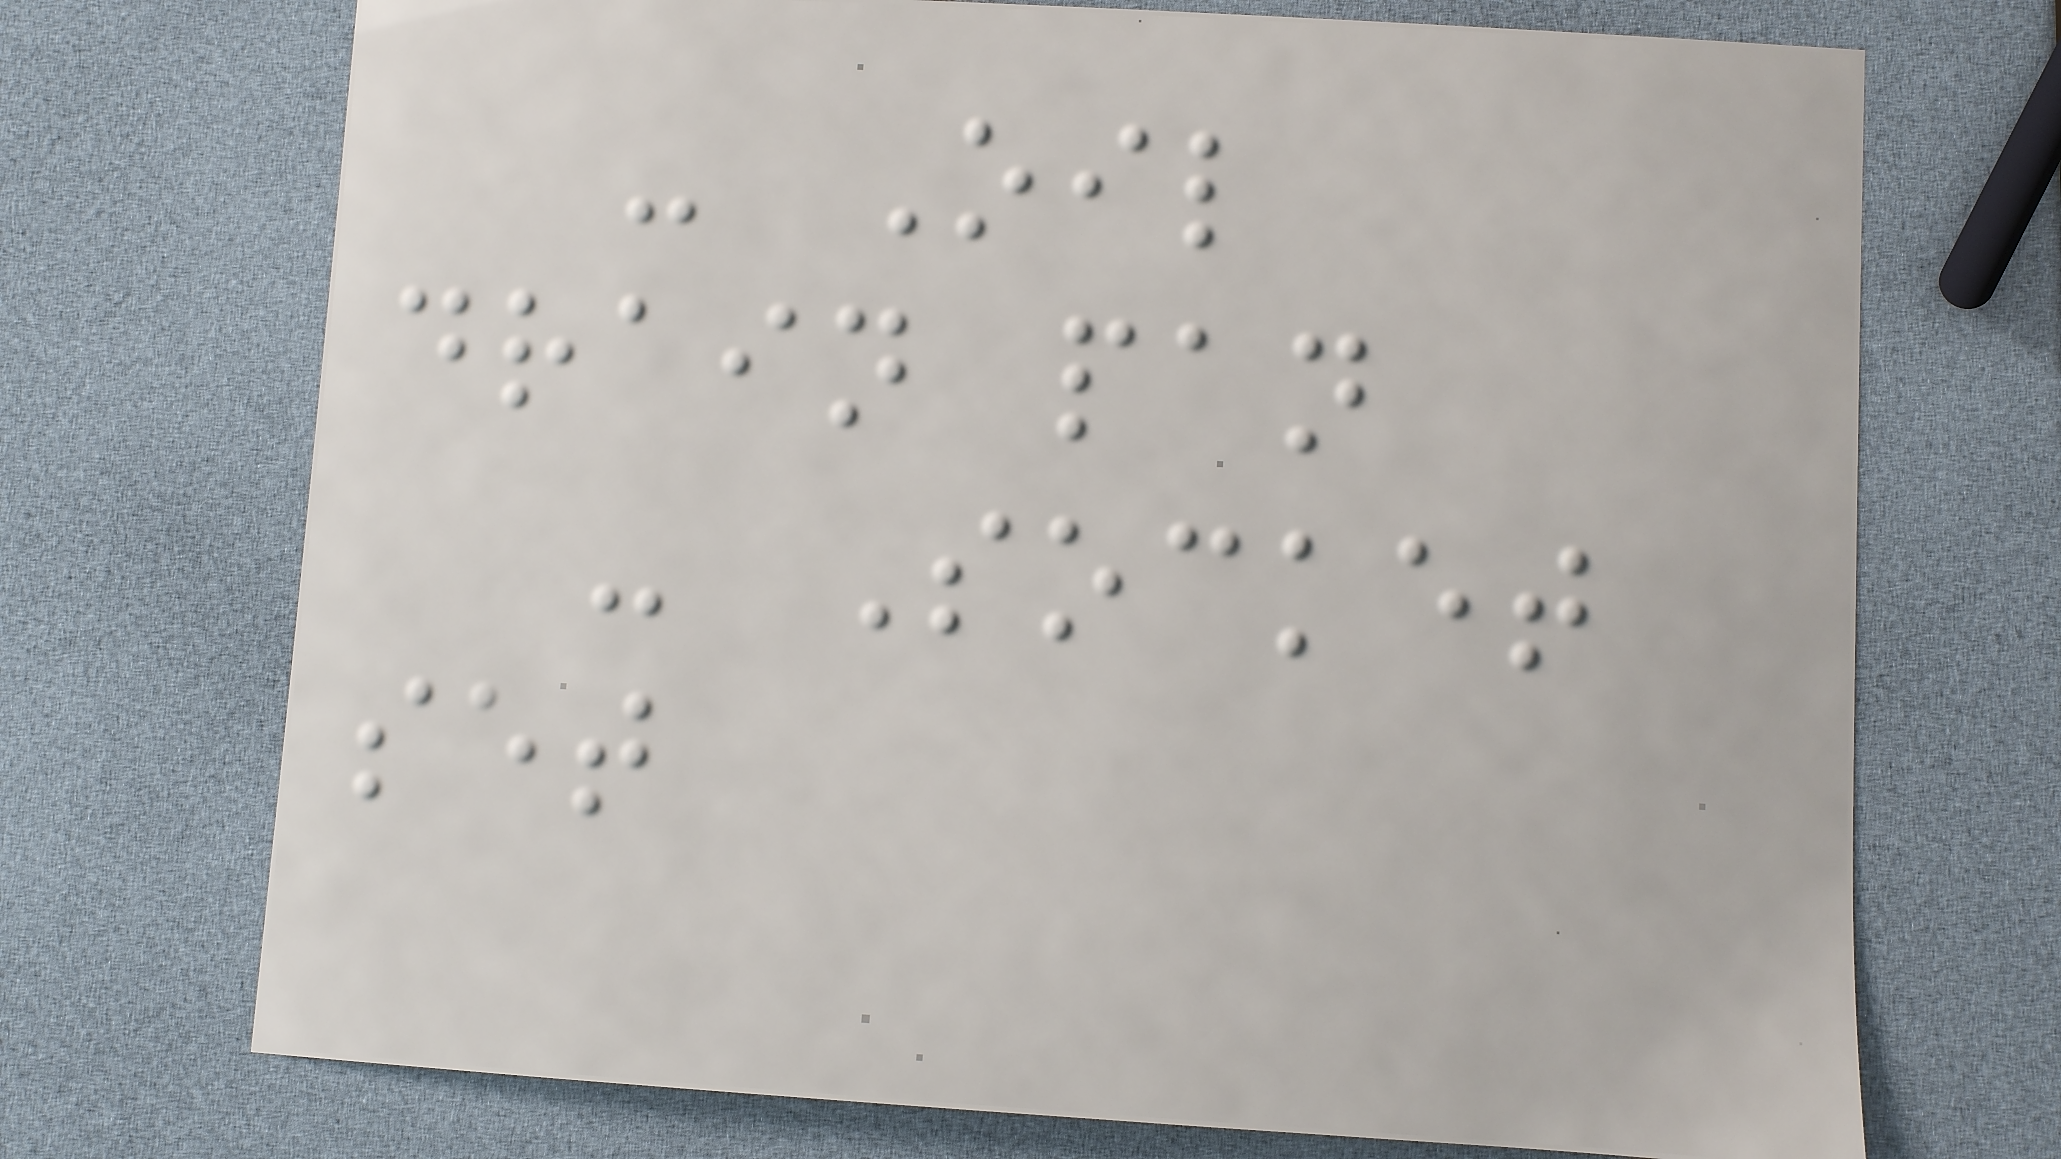- Oil
drain pan
- Socket
set
